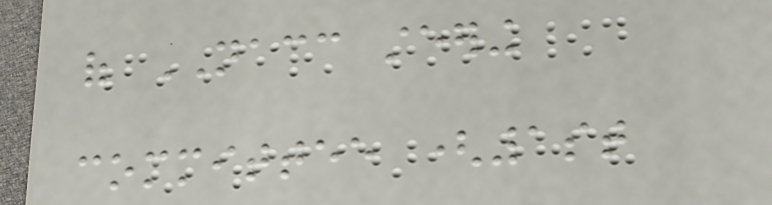of NACC steering
committee (1st
